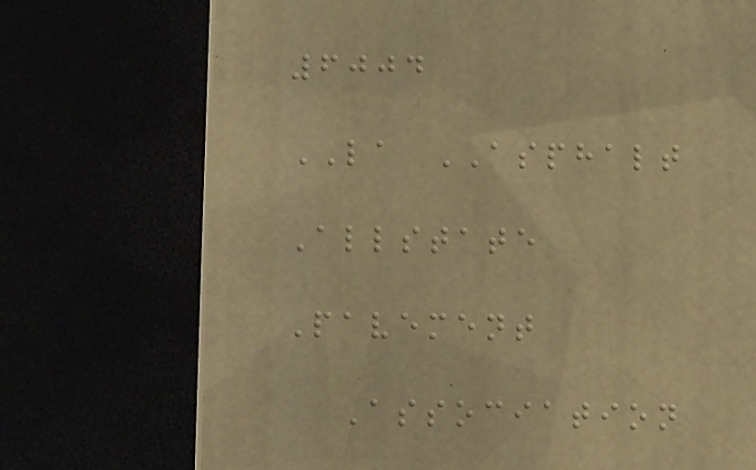6004
LA ASPHALT
Allstate
Pavement
Association
